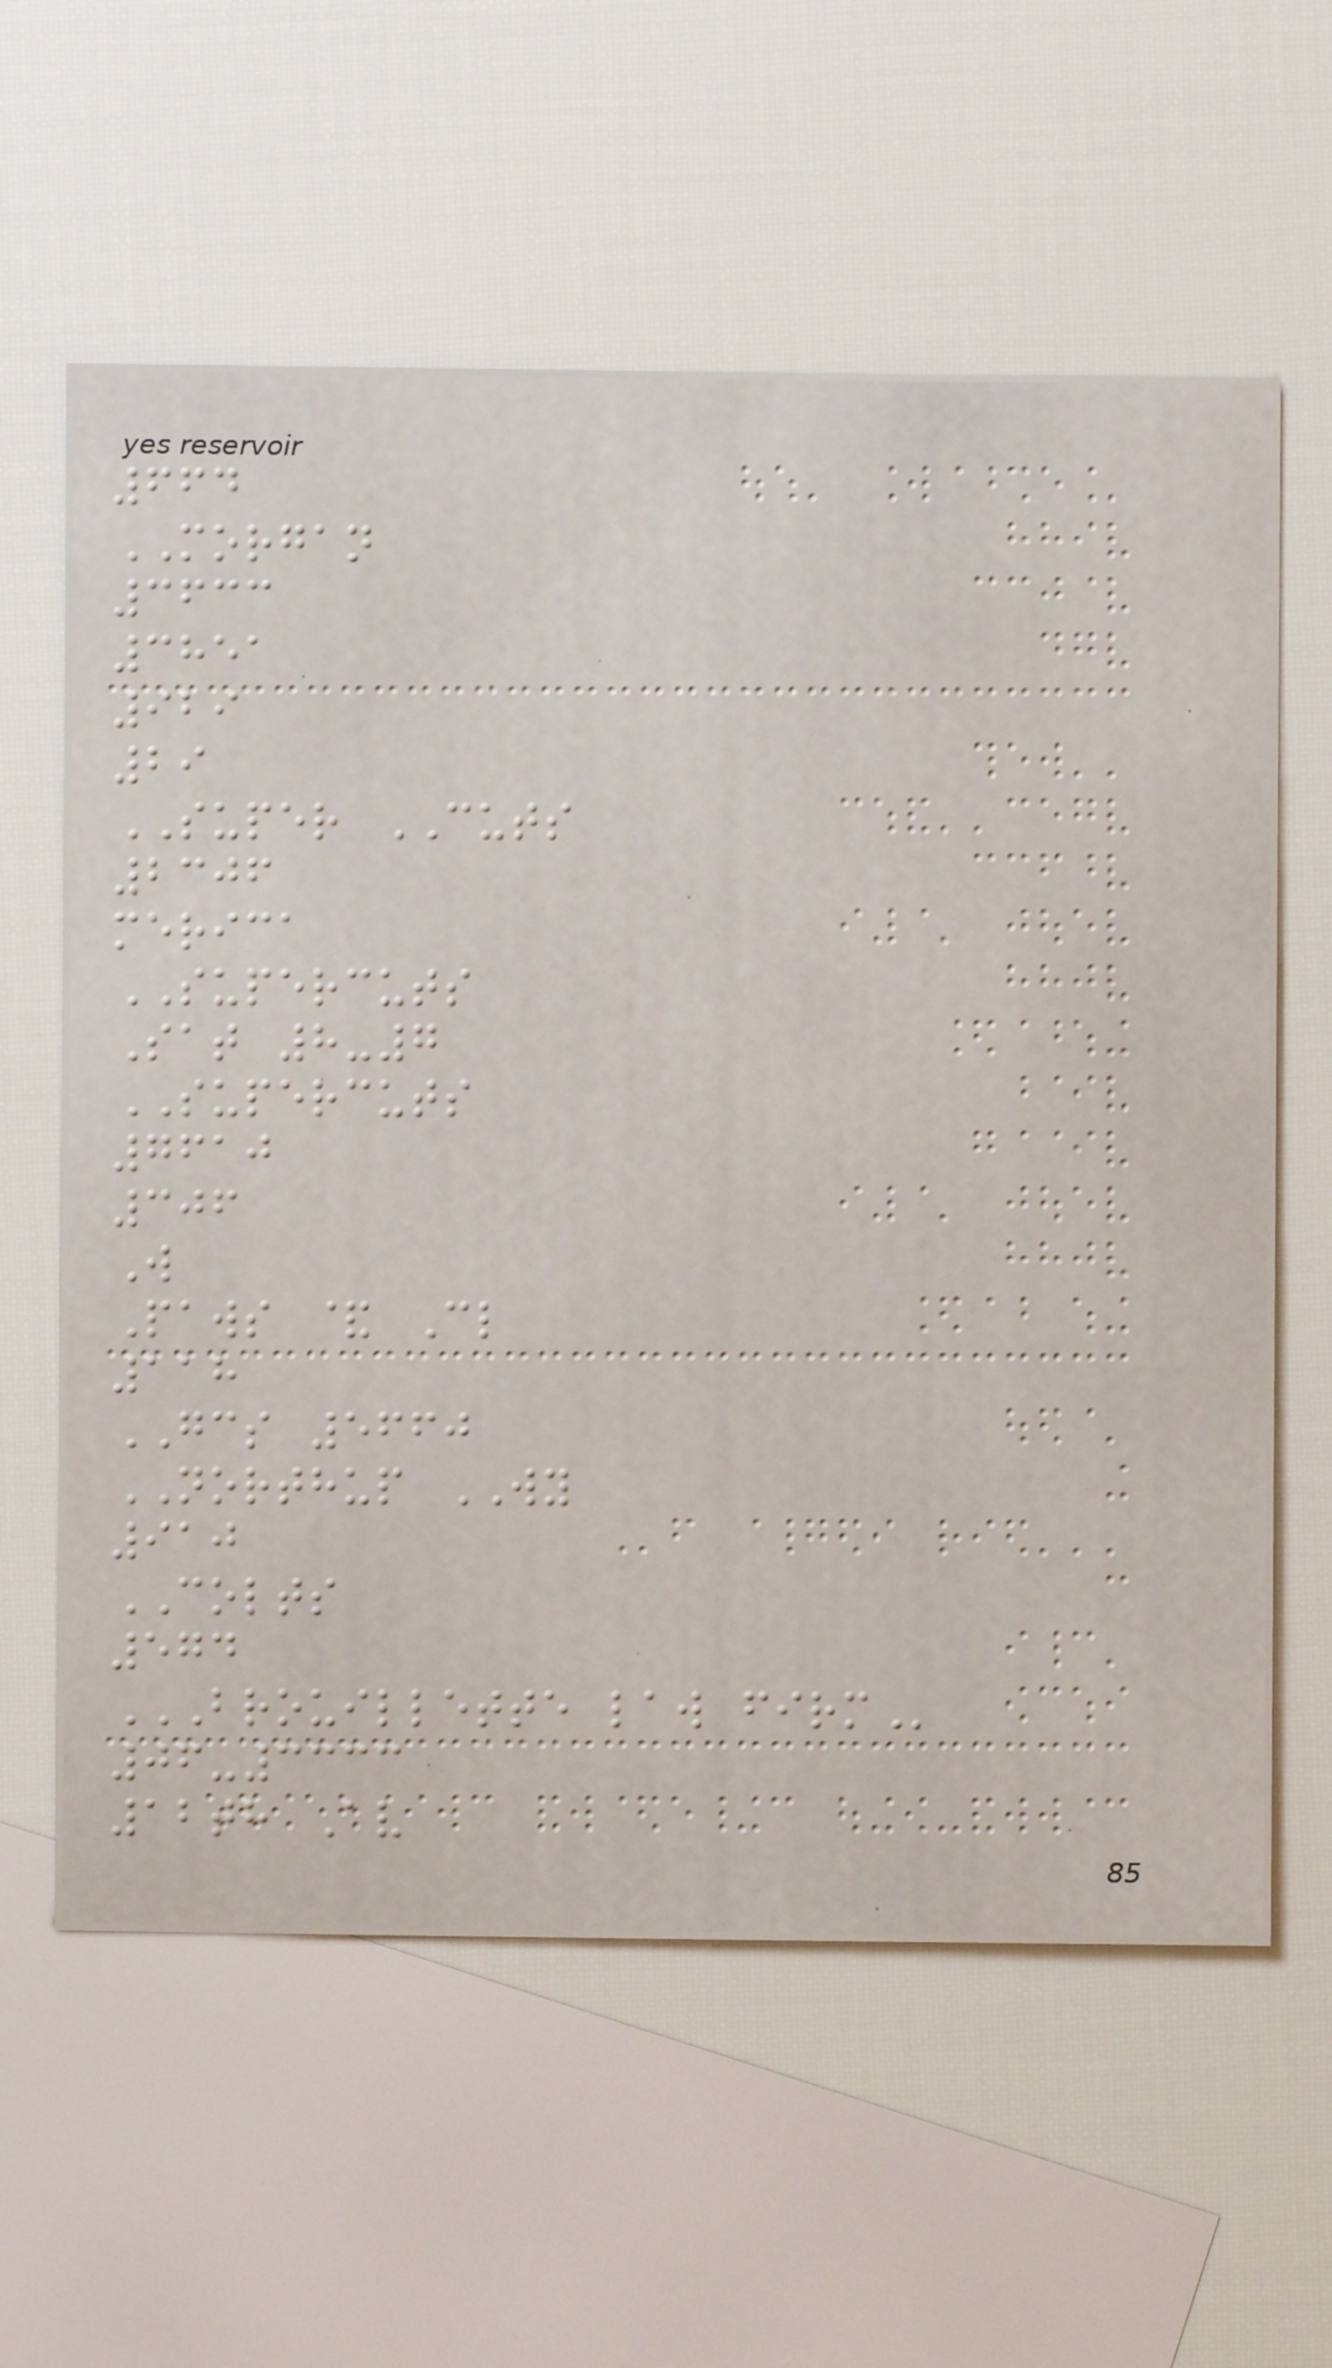664
MORGAN
3633
3851
929
29
SUPER CUTS
2306
merica
SUPERCUTS
Sat 8-7
SUPERCUTS
7610
306
W
Paws & Cl
118
GCS 5660
NORTHUP WY
910
COLTS
574
BROUILLETTE LAW FIRM
06-3333
12th Av
